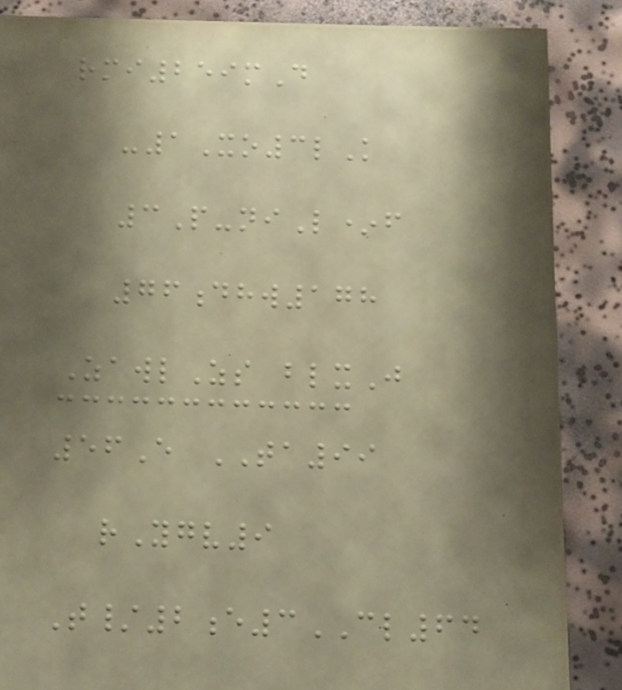rmi259mD
-1Xo3lK
3P-niL*f
76dhw178
ZawlZs blxJ
56E TA99
rYgv9
T/2e3CL64
